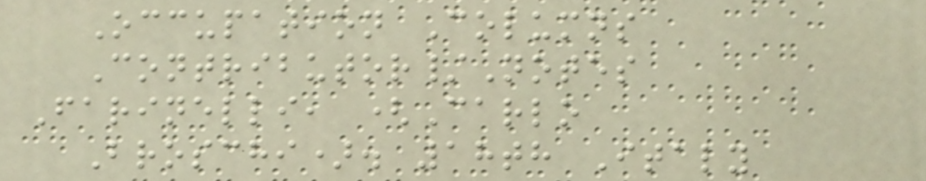Occupation Columns
Contributor/Notes
Farinelli, (Carlo
Broschi). 18th Italy
